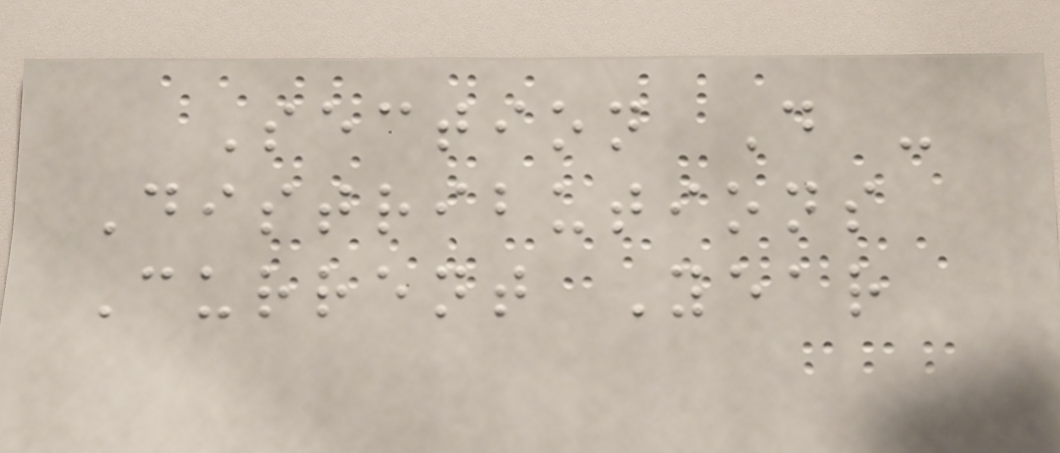Section D -
Distributions
Current Year
